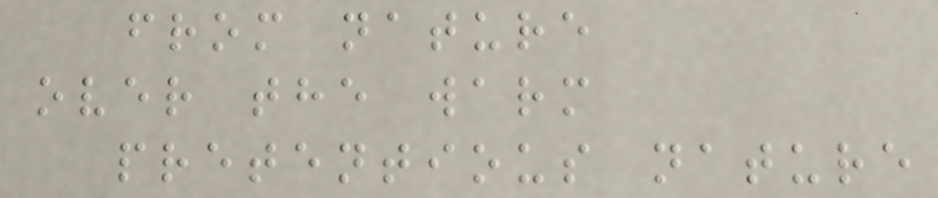from nature
over the warm
pretentious nature
